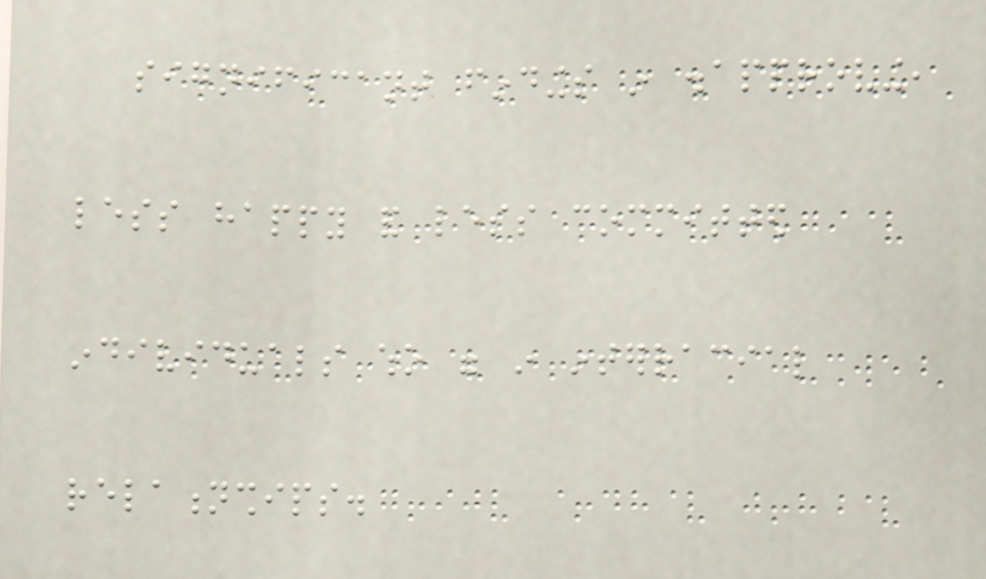significant findings in disapproving,
less happy and less committed
individuals who were in interracial
relationships.
